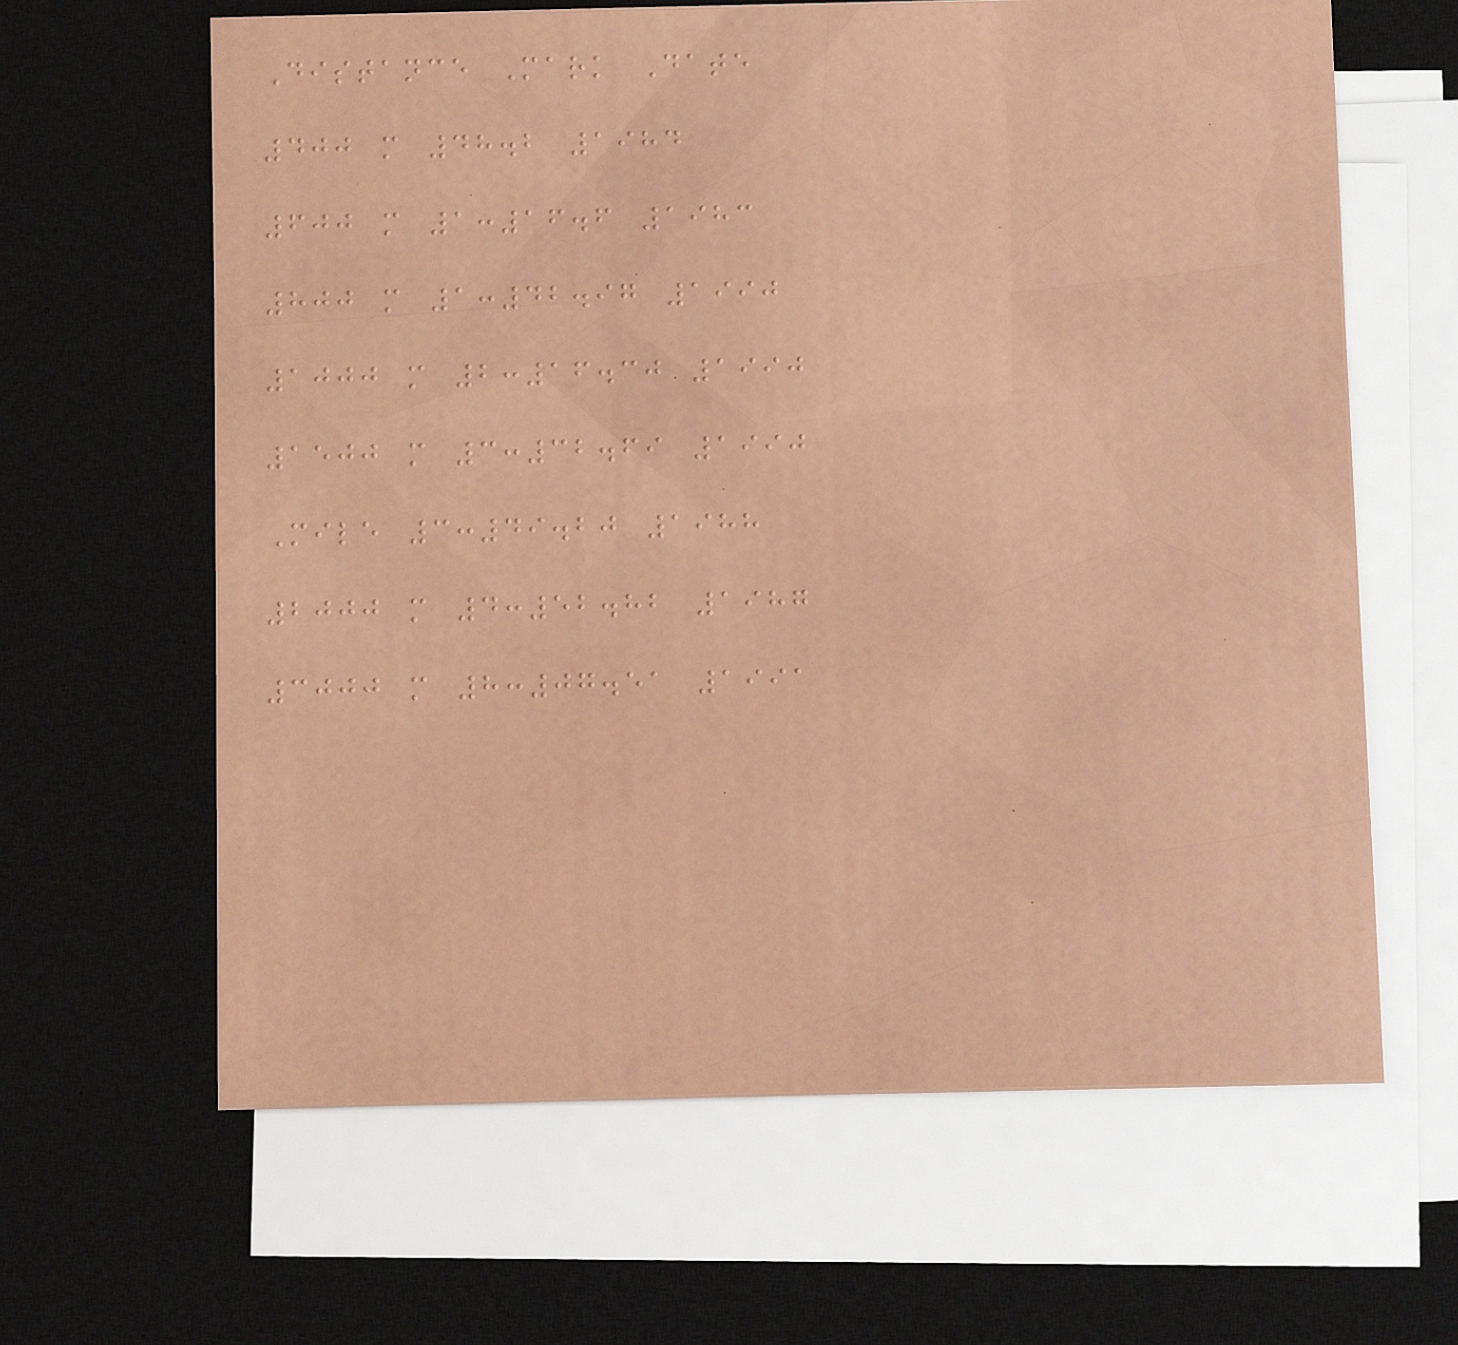Distance Mark Date
400 m 48.2 1984
600 m 1:16.6 1983
800 m 1:42.97 1990
1000 m 2:16.30 1990
1500 m 3:32.69 1990
Mile 3:49.20 1988
2000 m 4:52.82 1987
3000 m 8:07.51 1991
